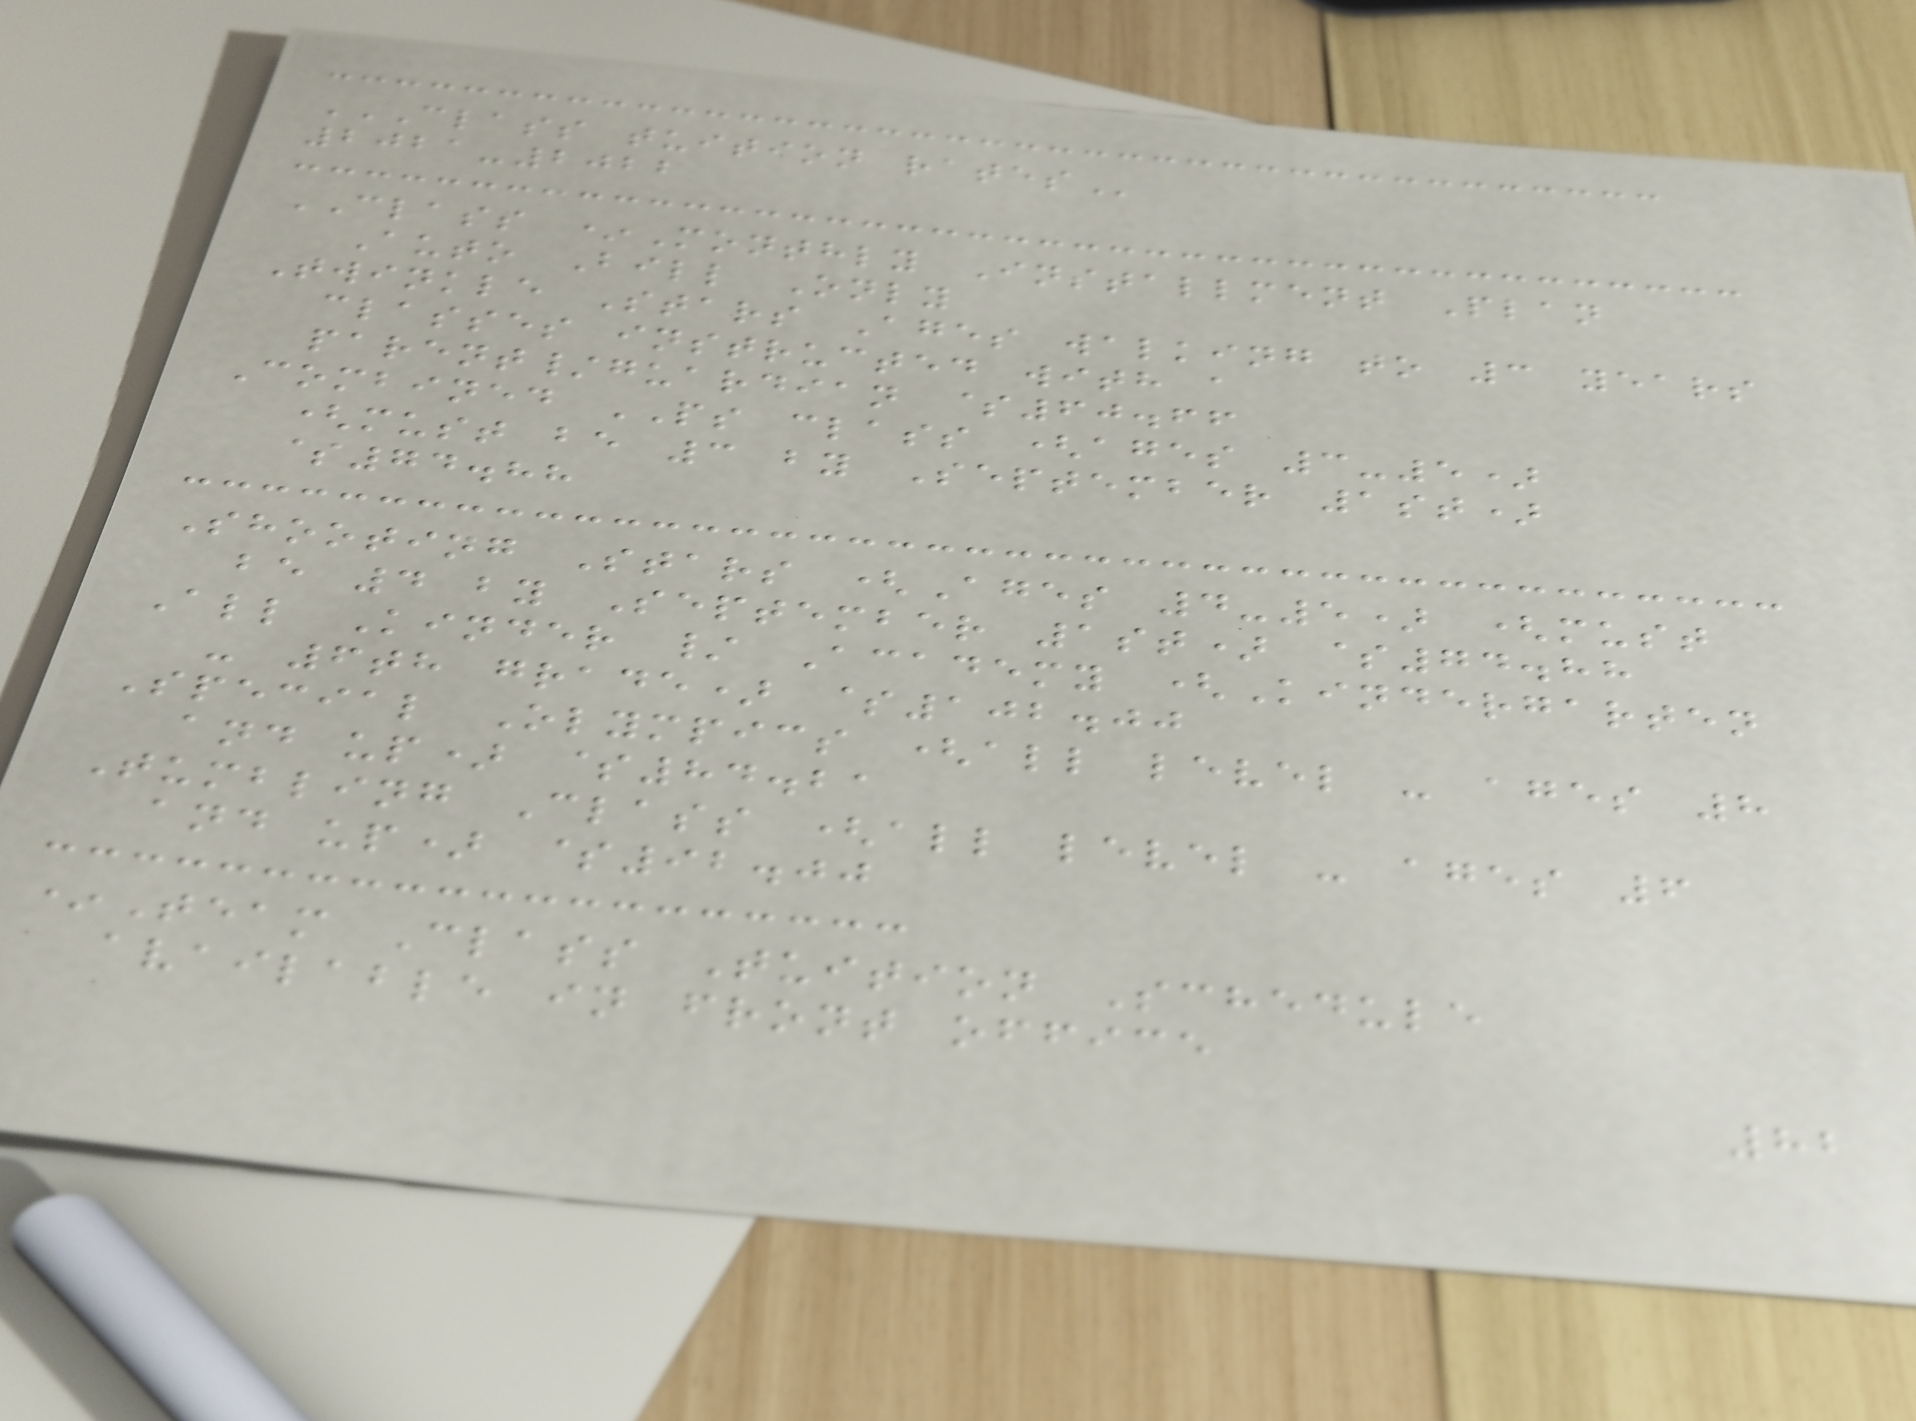CLASS TUITION RATES
2021-2022
CLASS *Monthly Installment Plan
Auto Bill Only
Twinkle Stars Ages walking to 3 years
classes instructed with a
parent/guardian $60.66
Combined PS class (ages 3-5)
(must be 3 by September 1st)
$74.88
Shooting Stars (Ages 4-5) (must
be 4 by September 1st) $74.88
All Kinder / Academy (Kindergarten
- 6th grade) $102.00
Special Olympics (all level - ages 8
and up) $84.21
Tumbling Class (all level - ages 6
and up) $92.00
*Team Class Tuition Schedule
available in front office
82
